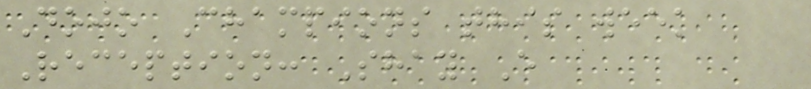Dojo Champions this week
Reception: Shay E
